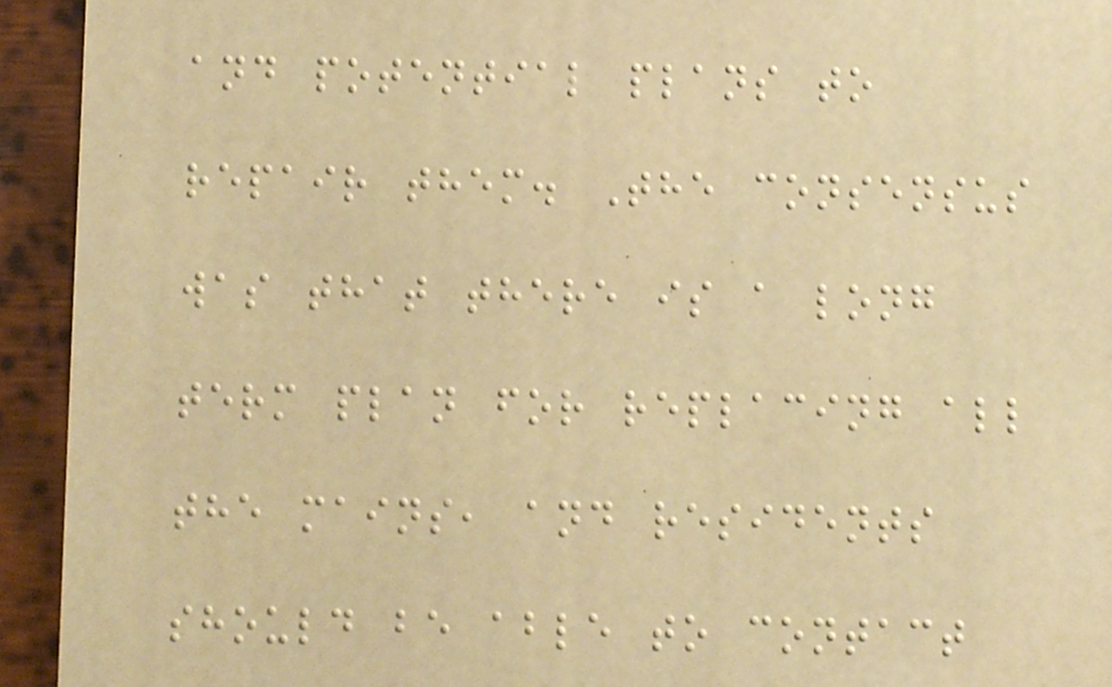and potential plans to
repair them. The consensus
was that there is a long
term plan for replacing all
the mains, and residents
should be able to contact
